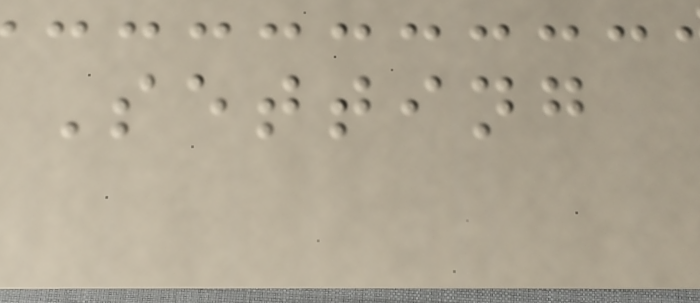Setting
